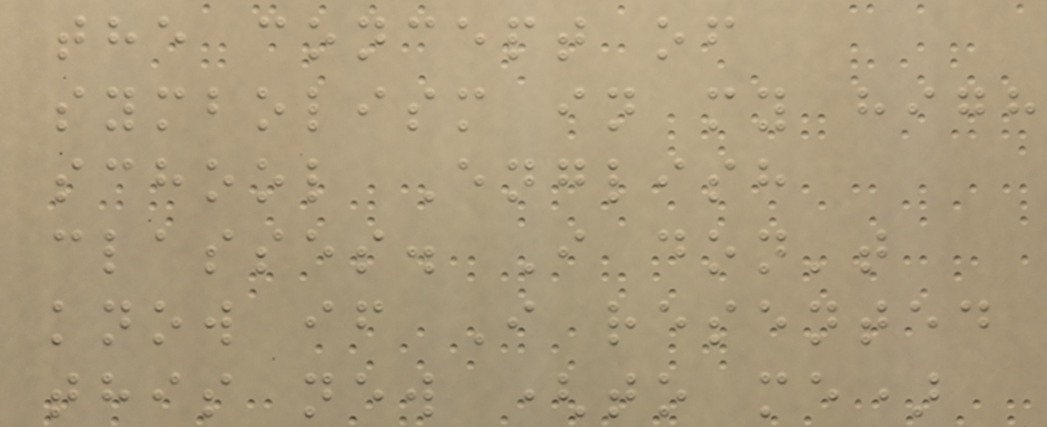the concept of
symbolism in my high
school English
classes. I don't
know if I resented
this new (to me)
